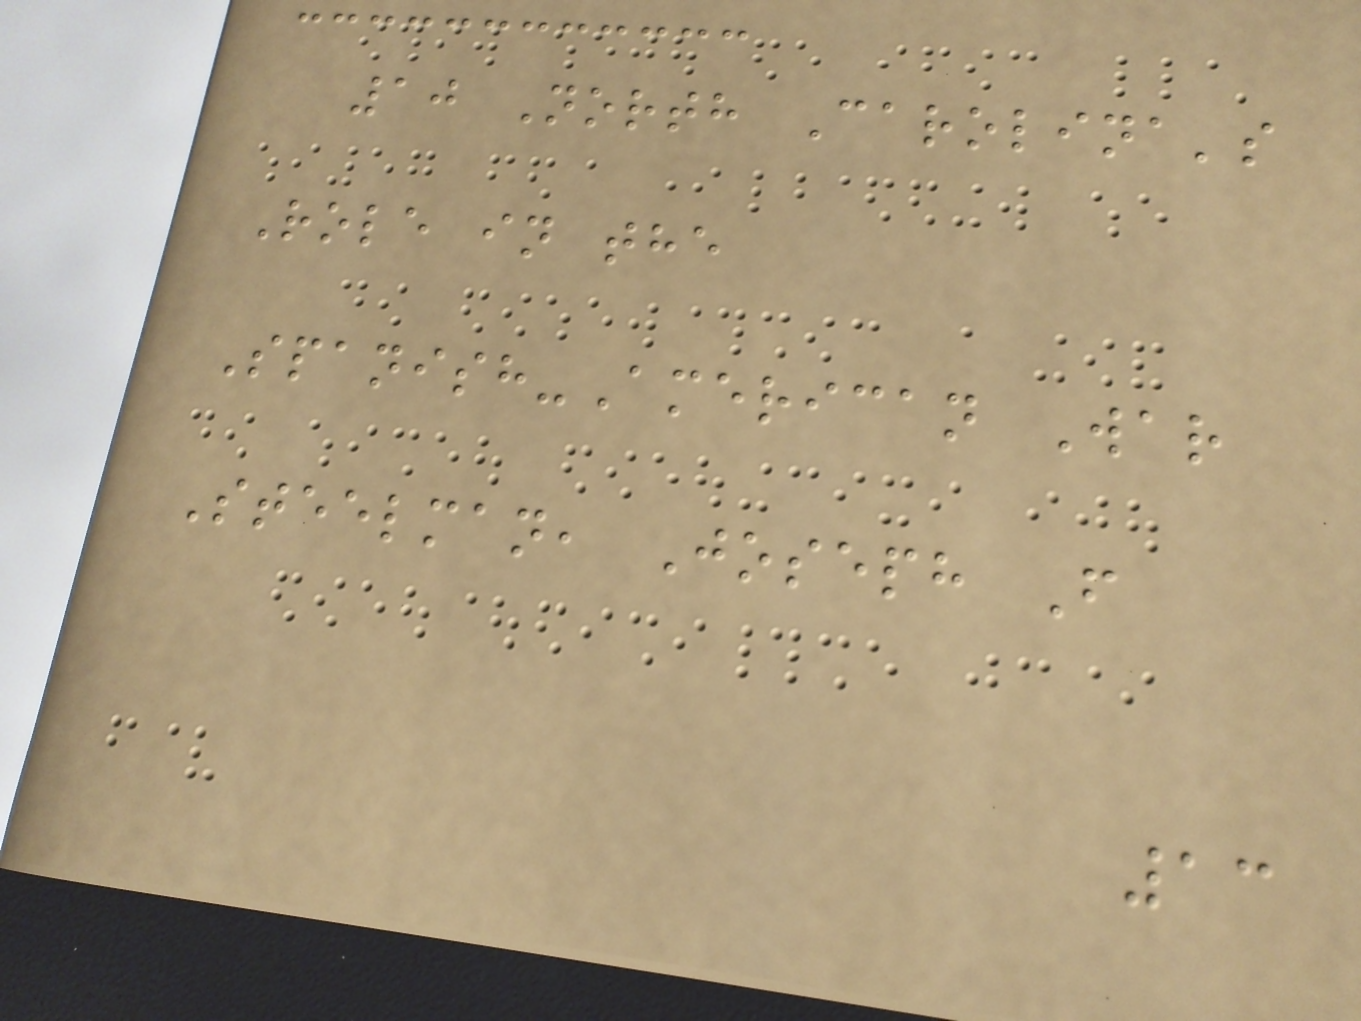10 North Carolina's
Role in the
Spanish-American War
Steelman, Joseph F
13
